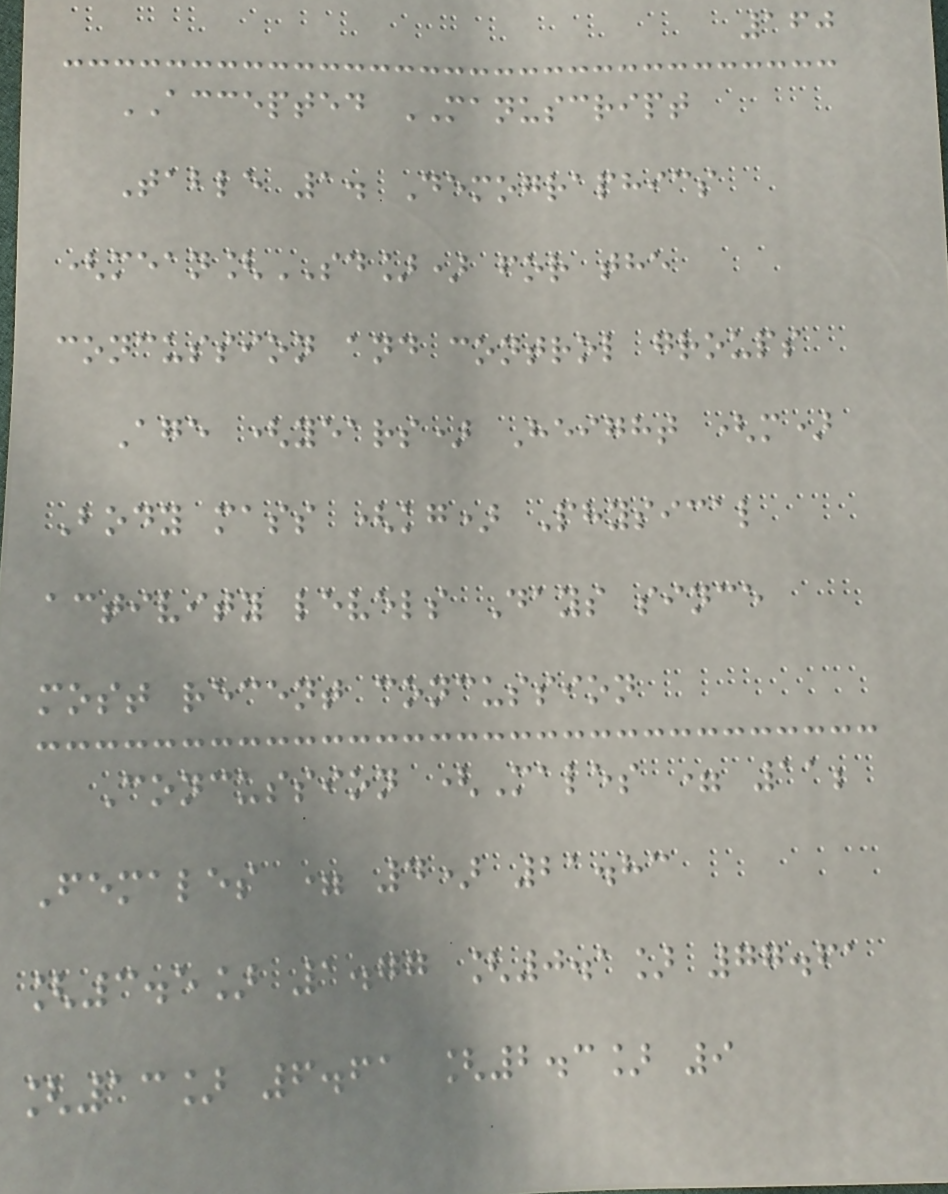160
ACCEPTED MANUSCRIPT
Table 1. Demographics
(mean[SD]) for the
concussion and control groups
Age (years) Height (m)
Body mass (kg) Physical
activity levels Days since
most recent concussion
Concussion (Males = 11;
Females = 4) 21.83
[3.5] 1.77 [0.1] 77.61
[13] 6.61 [2.3] 9
